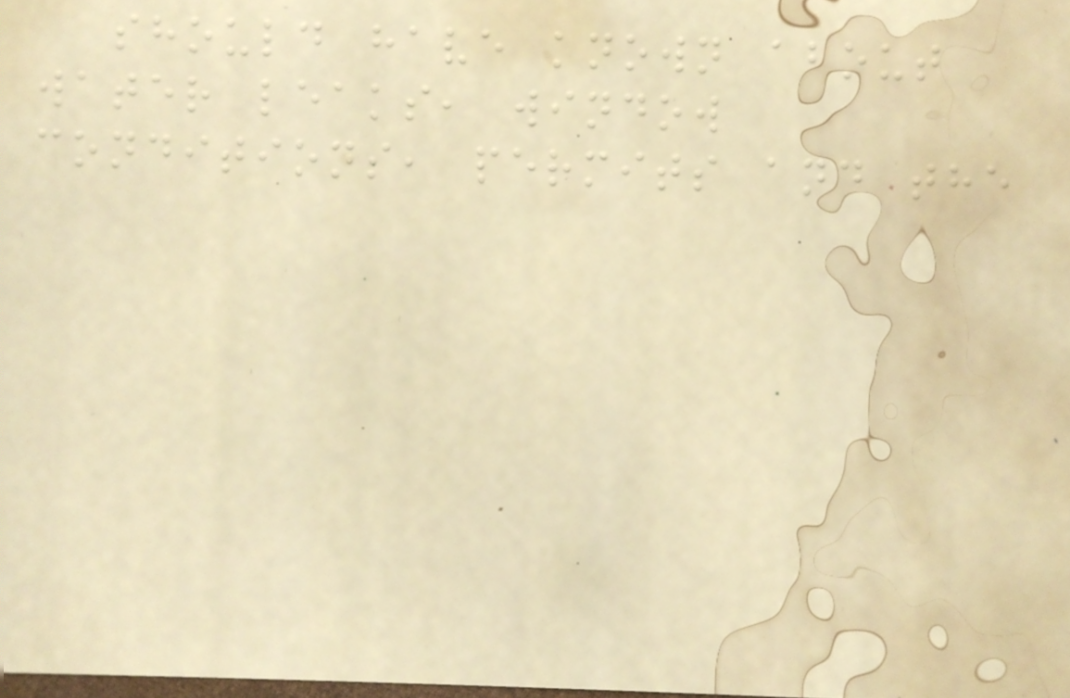should have known about
water leaks, window
conditions, permits and the
